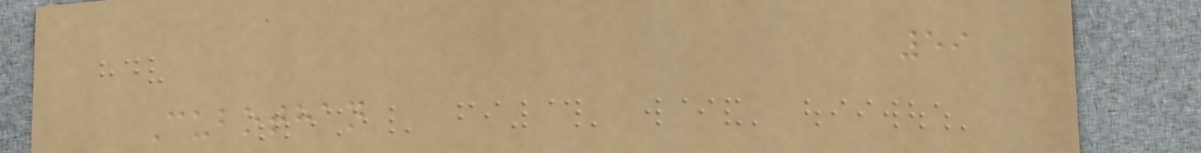59
Cubothan
